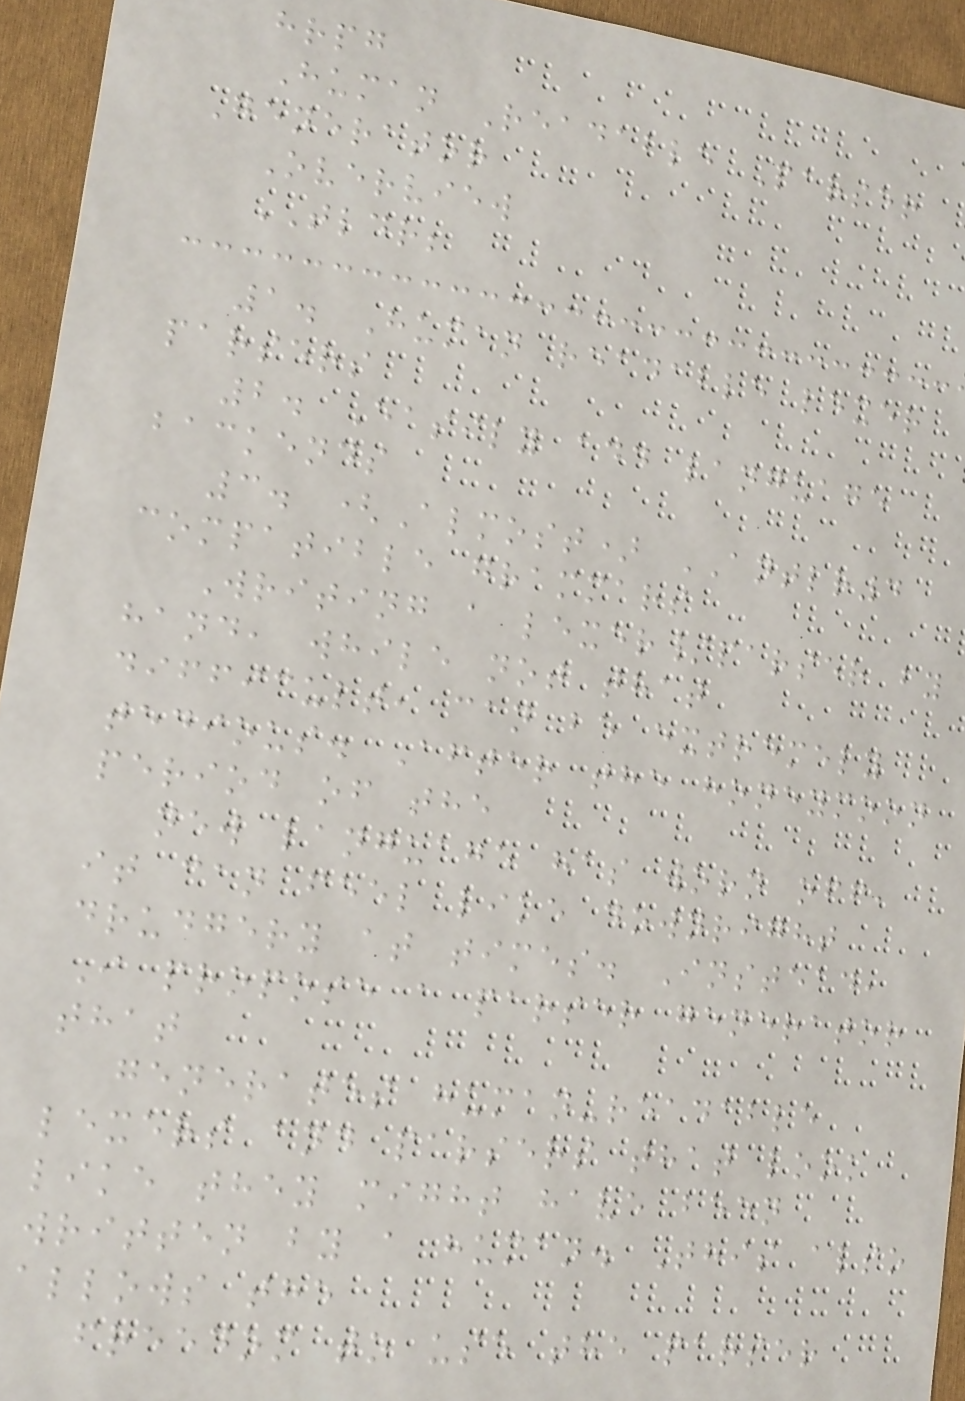hrpg
Human Readable Parser
Generator
Overview
TLDR;
1. Human readable lexer
parsers
2. Easily add language
backends
3. (Almost) ANTLR4
compatible grammars
Writing a lexer/parser by
hand, while not that
difficult, can be extremely
tedious. After the honeymoon
period of the
new language has worn off,
it can feel like downright
drudgery at times. Instead,
I propose a parser generator
that
generates human-readable
lexers and parsers that look
like they might have been
written by a human. This also
allows the
freedom to use the parser
